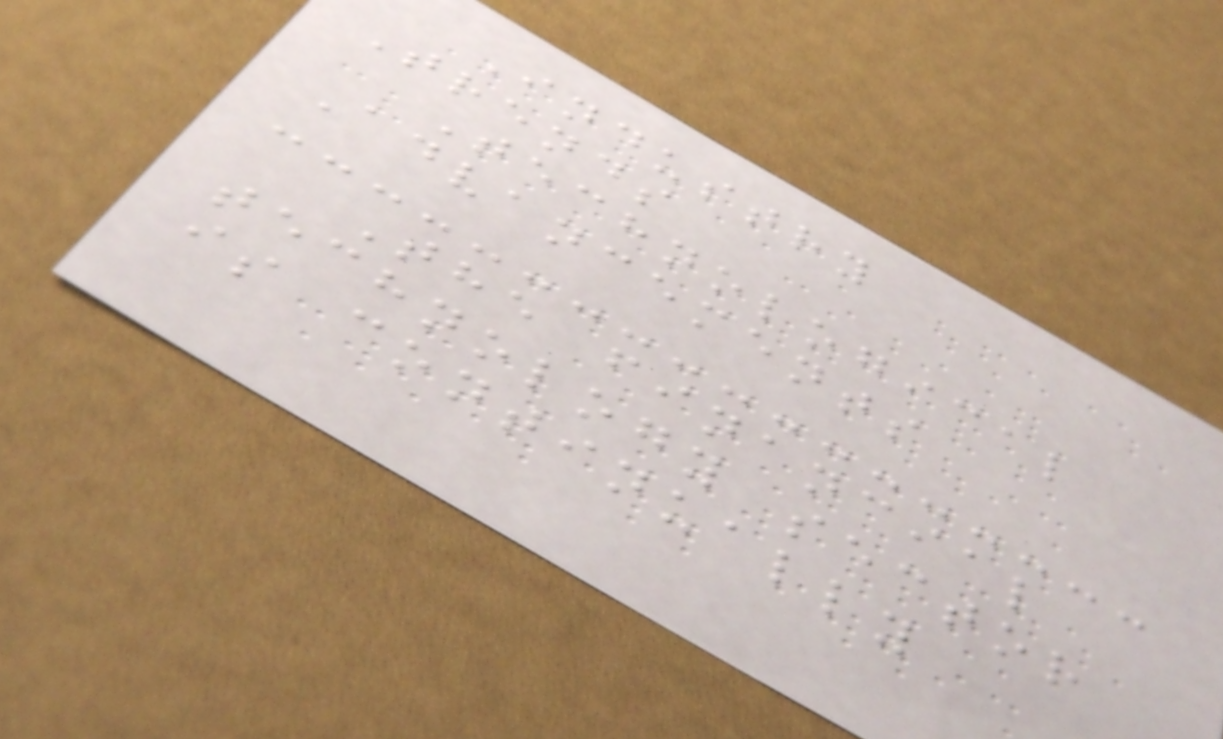Industry
Trends
Technological
Advancements
The financial
technology sector
is continually
